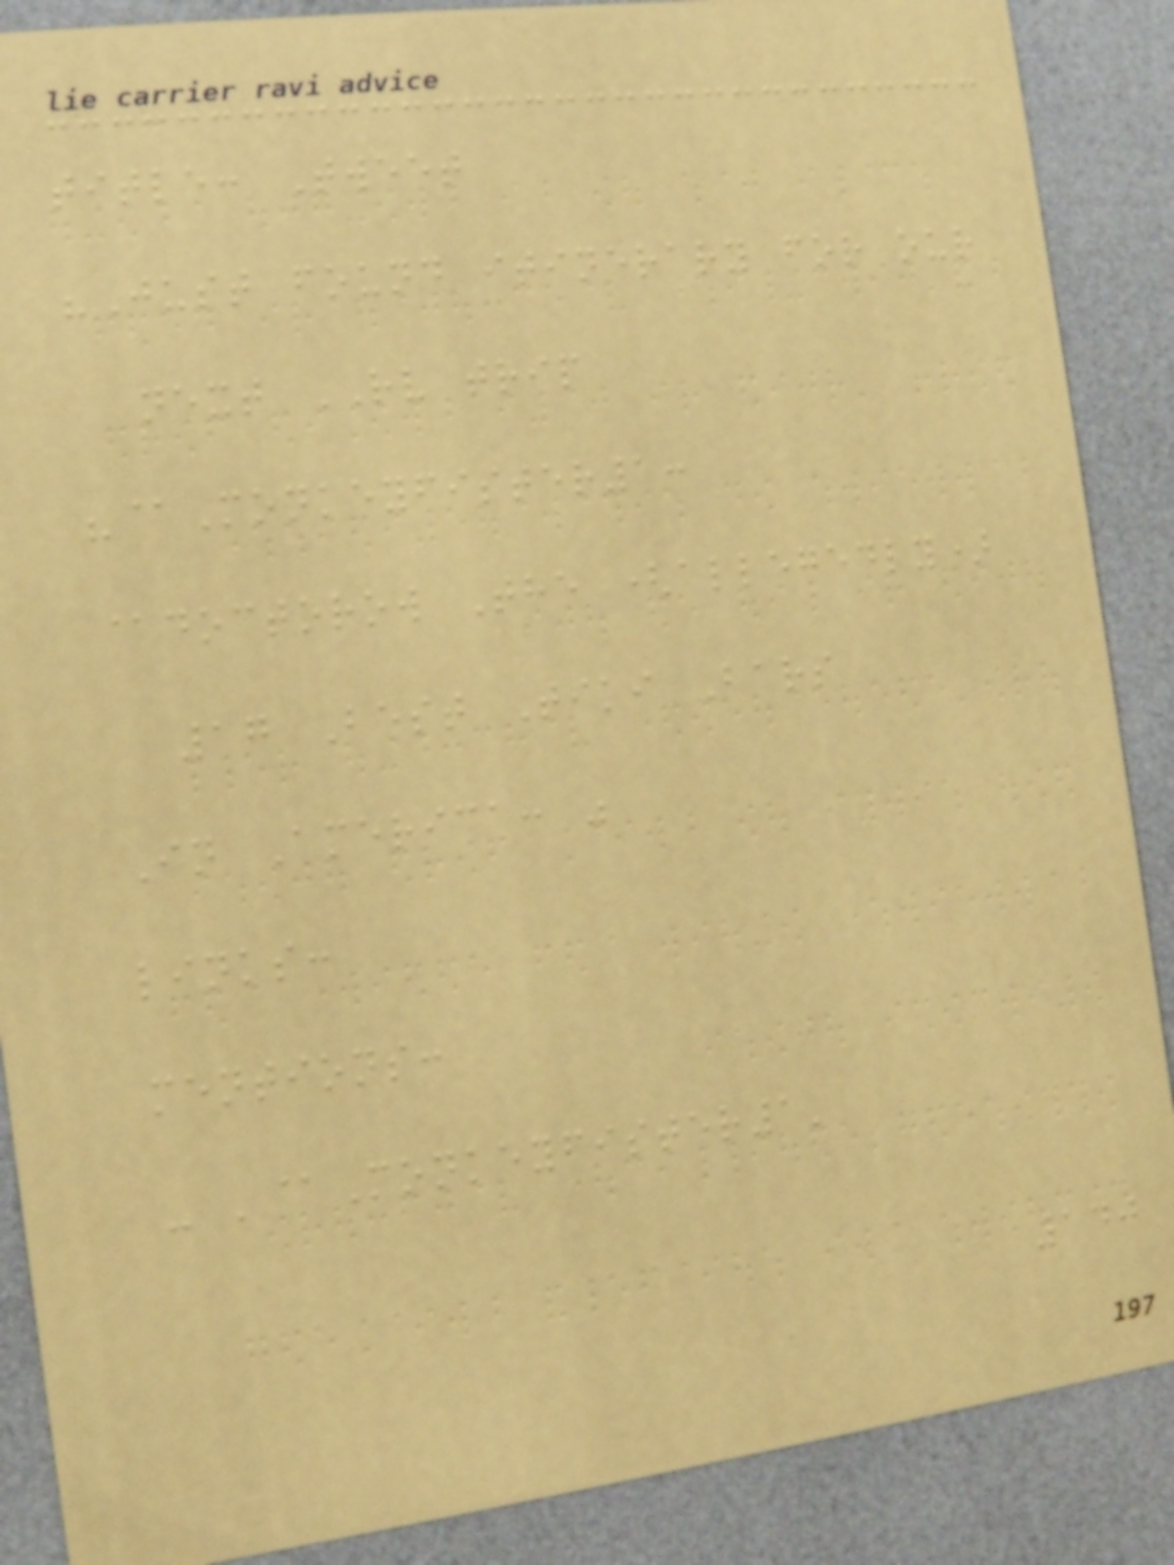title: Tweet
"Just found itinerary for our
next RV trip
"@Monkeyfister1:
@doctorow The (allegedly)
17 Best Tiki Bars
In America: "
links:
mentions:
- '@Monkeyfister1'
140
